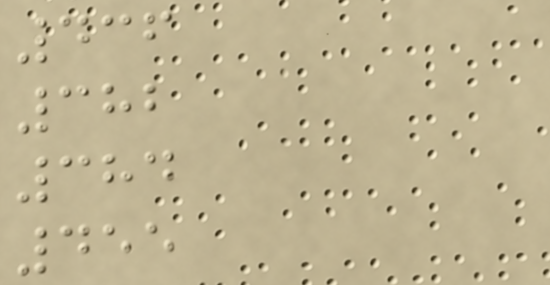436
382
384
455
